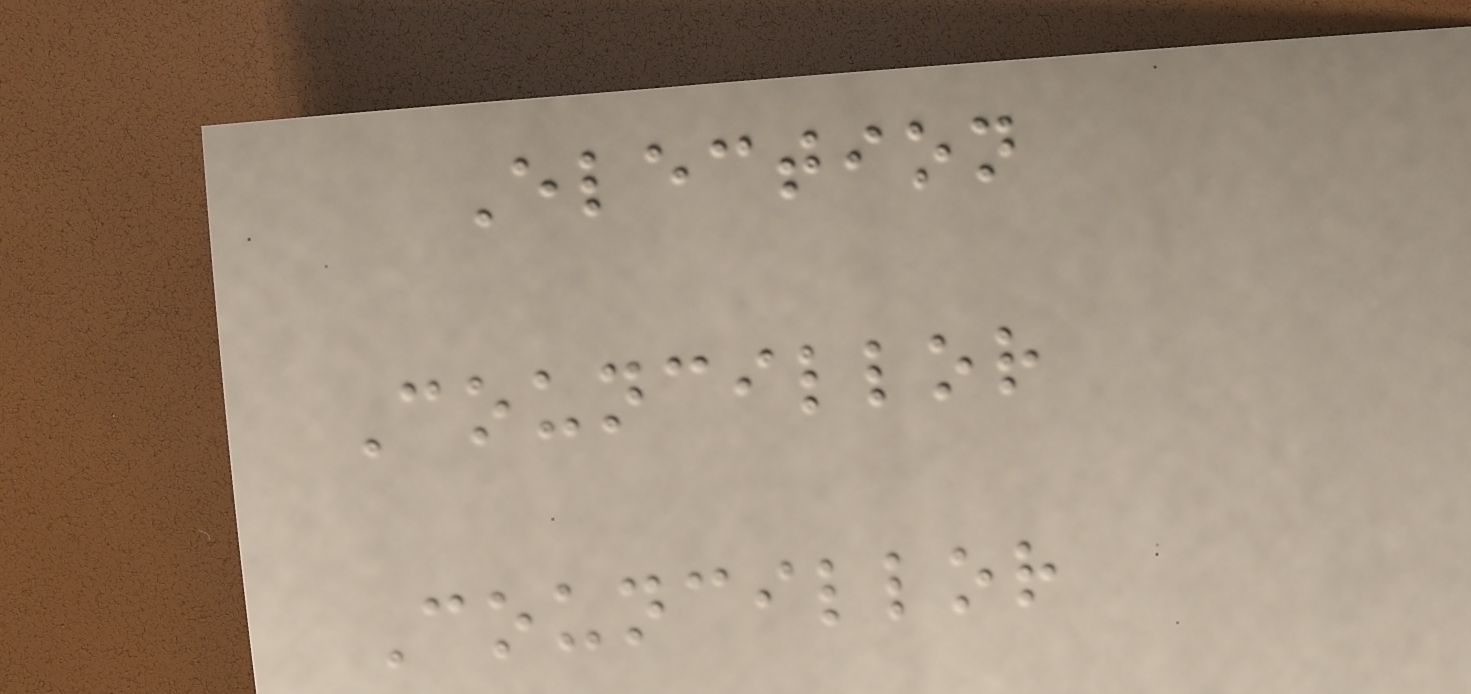Election
Councillor
Councillor
